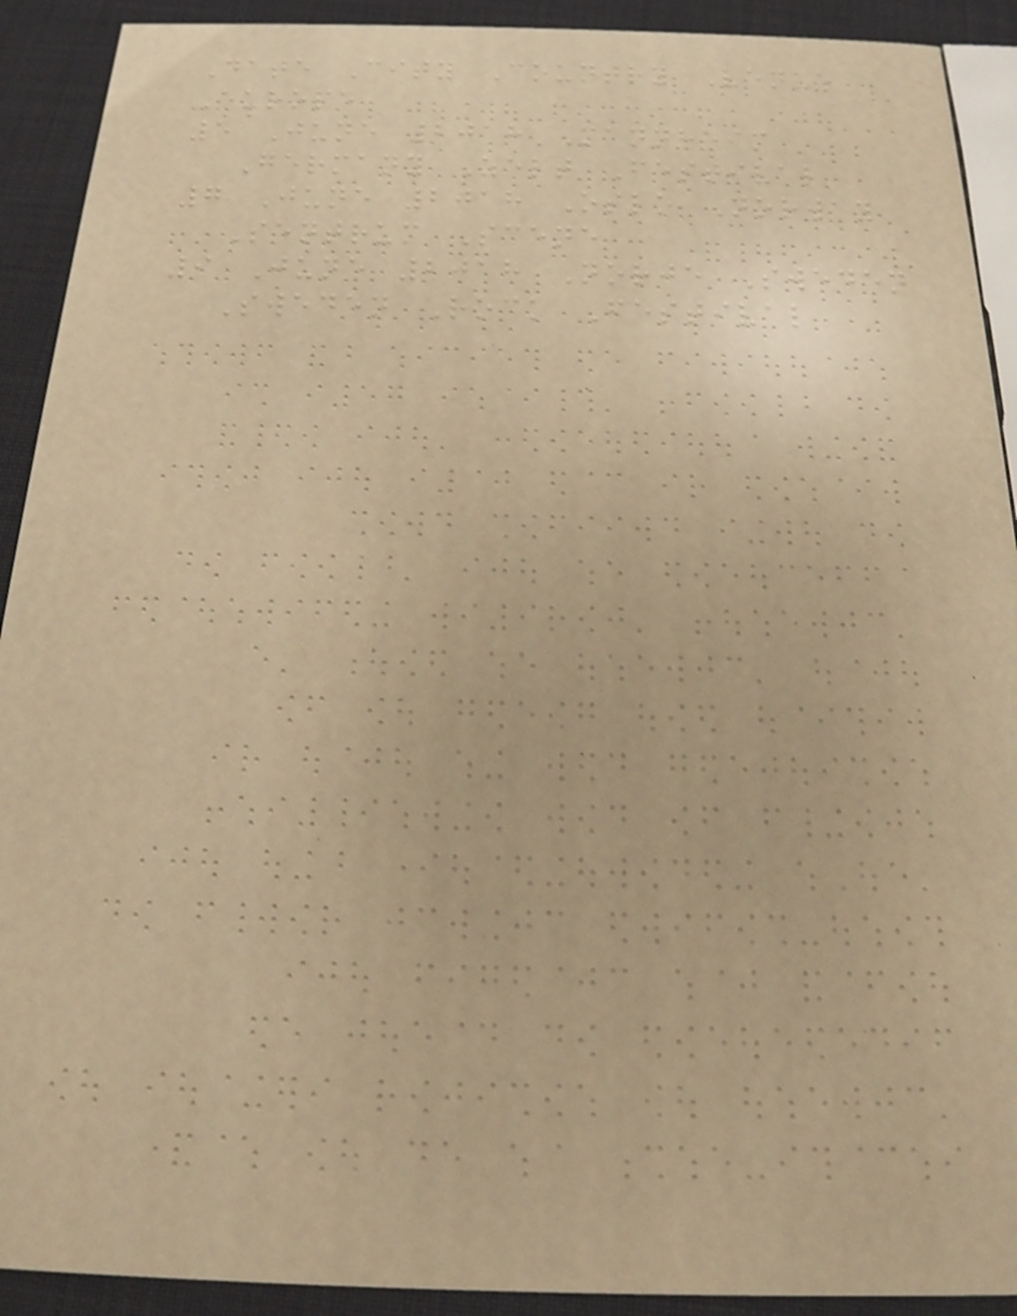Date City Country Venue
Europe
5 June 2018 Mannheim
Germany Zelt Festival
7 June 2018 Oslo Norway
Sentrum Scene
9 June 2018 Norje Sweden
Sweden Rock Festival
